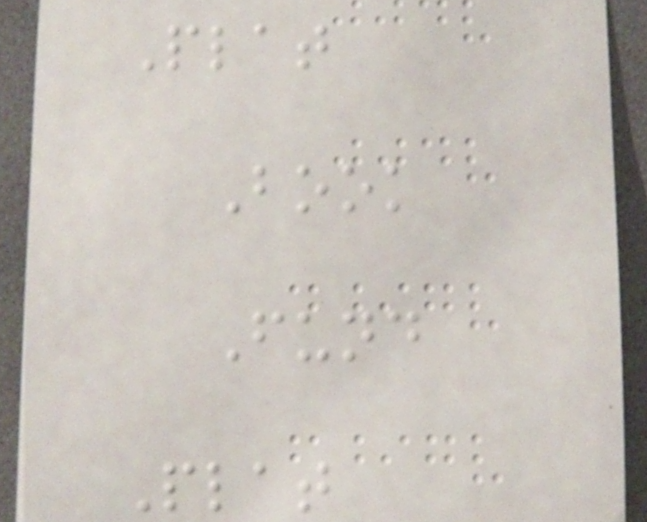Plat
Book
Fund
Plat
